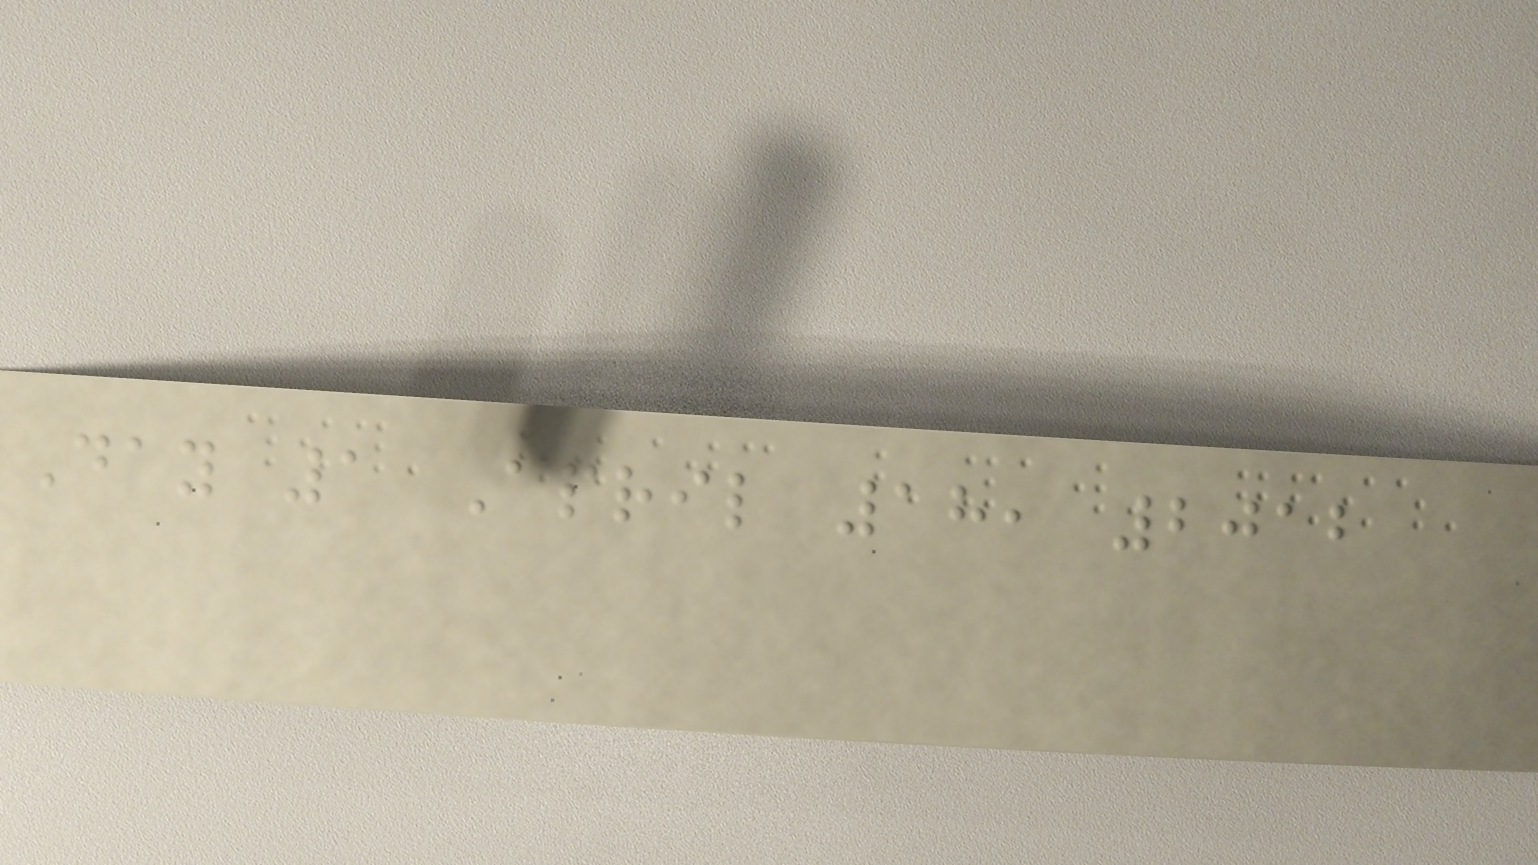Day 1 April 18, 2012
